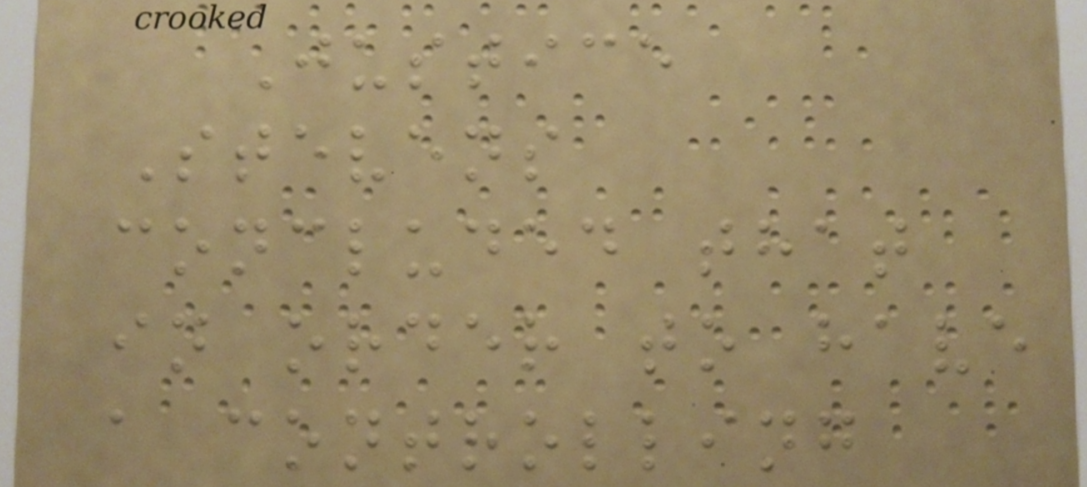Justice
Stevens
concluded that
in order to have
a controlling
